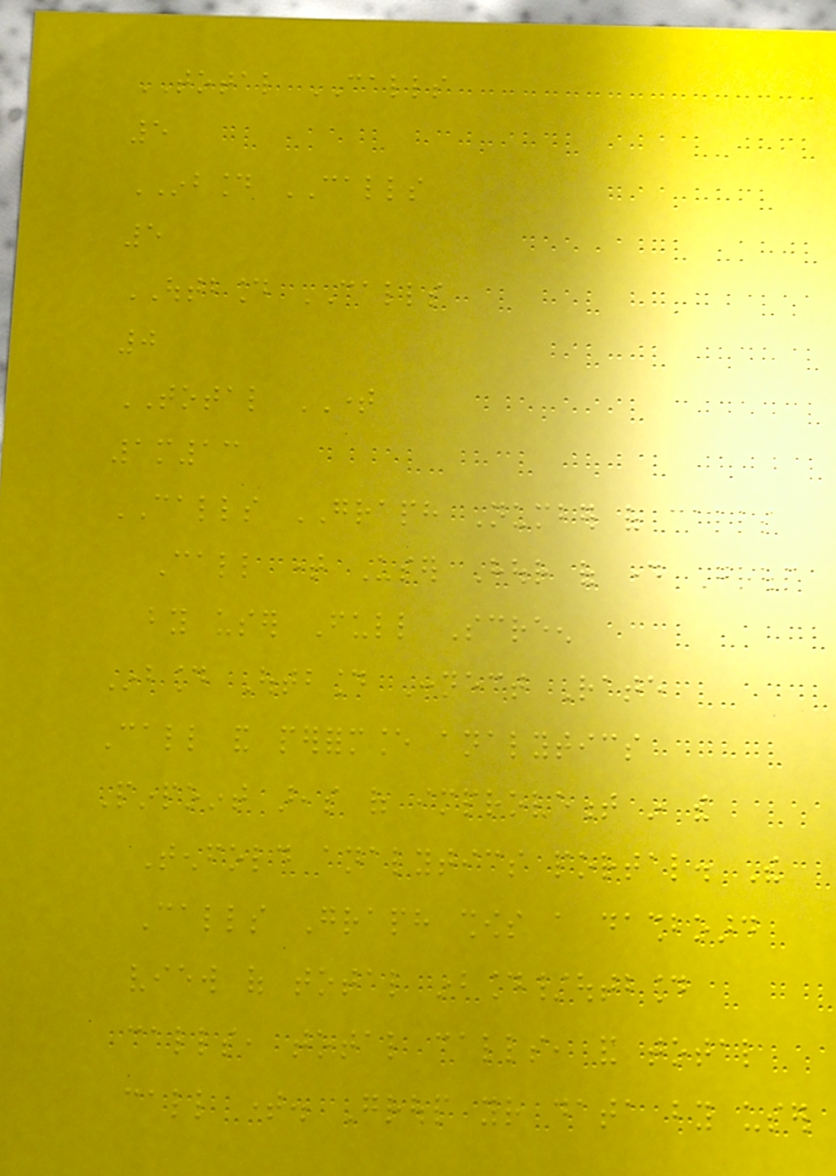TOTAL CALLS
5
INBOUND CALLS
5
OUTBOUND CALLS
0
TOTAL TIME
1m13
CALLS GRAPH Number of calls
Call time User Hour of day Group
by user Full Screen
Inbound Outbound Connect Rate
Call and performance analytics
Pinpoint areas of improvement in the
Tenfold analytics portal. The
Calls Graph shows a dashboard
view of total inbound/outbound
calls, total calls, and total
call time. Group your data by user
